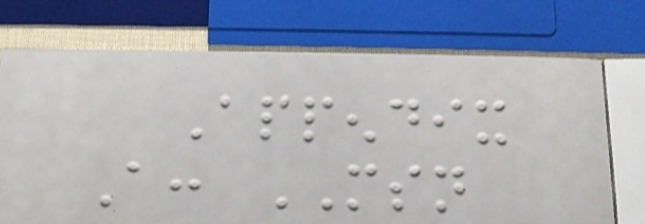Appendix
A: MSN
